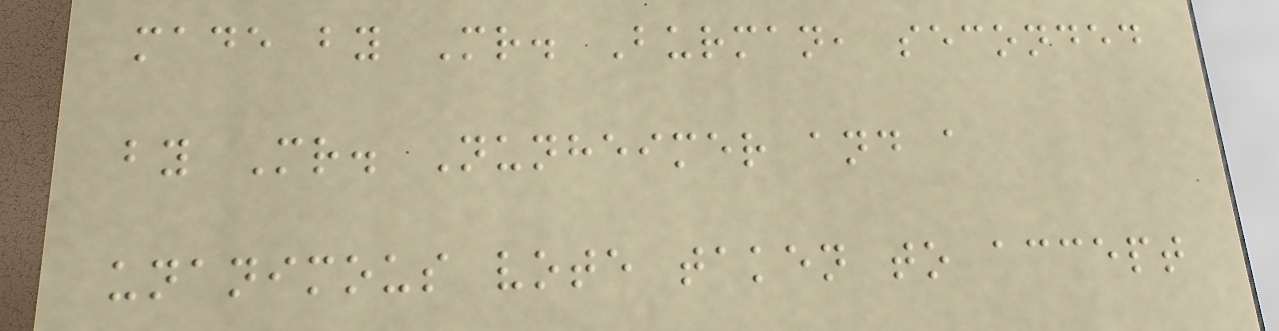made by Mr. Burman, seconded
by Mr. Nunheimer and a
unanimous vote taken to accept
